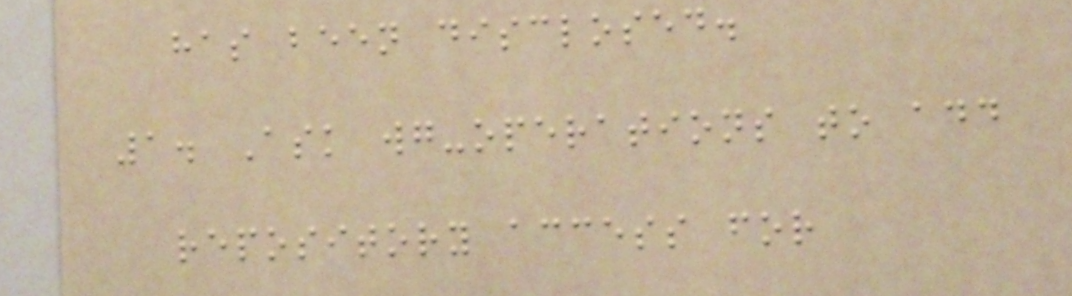has been disclosed.
1. Ask wg-operations to add
repository access for
